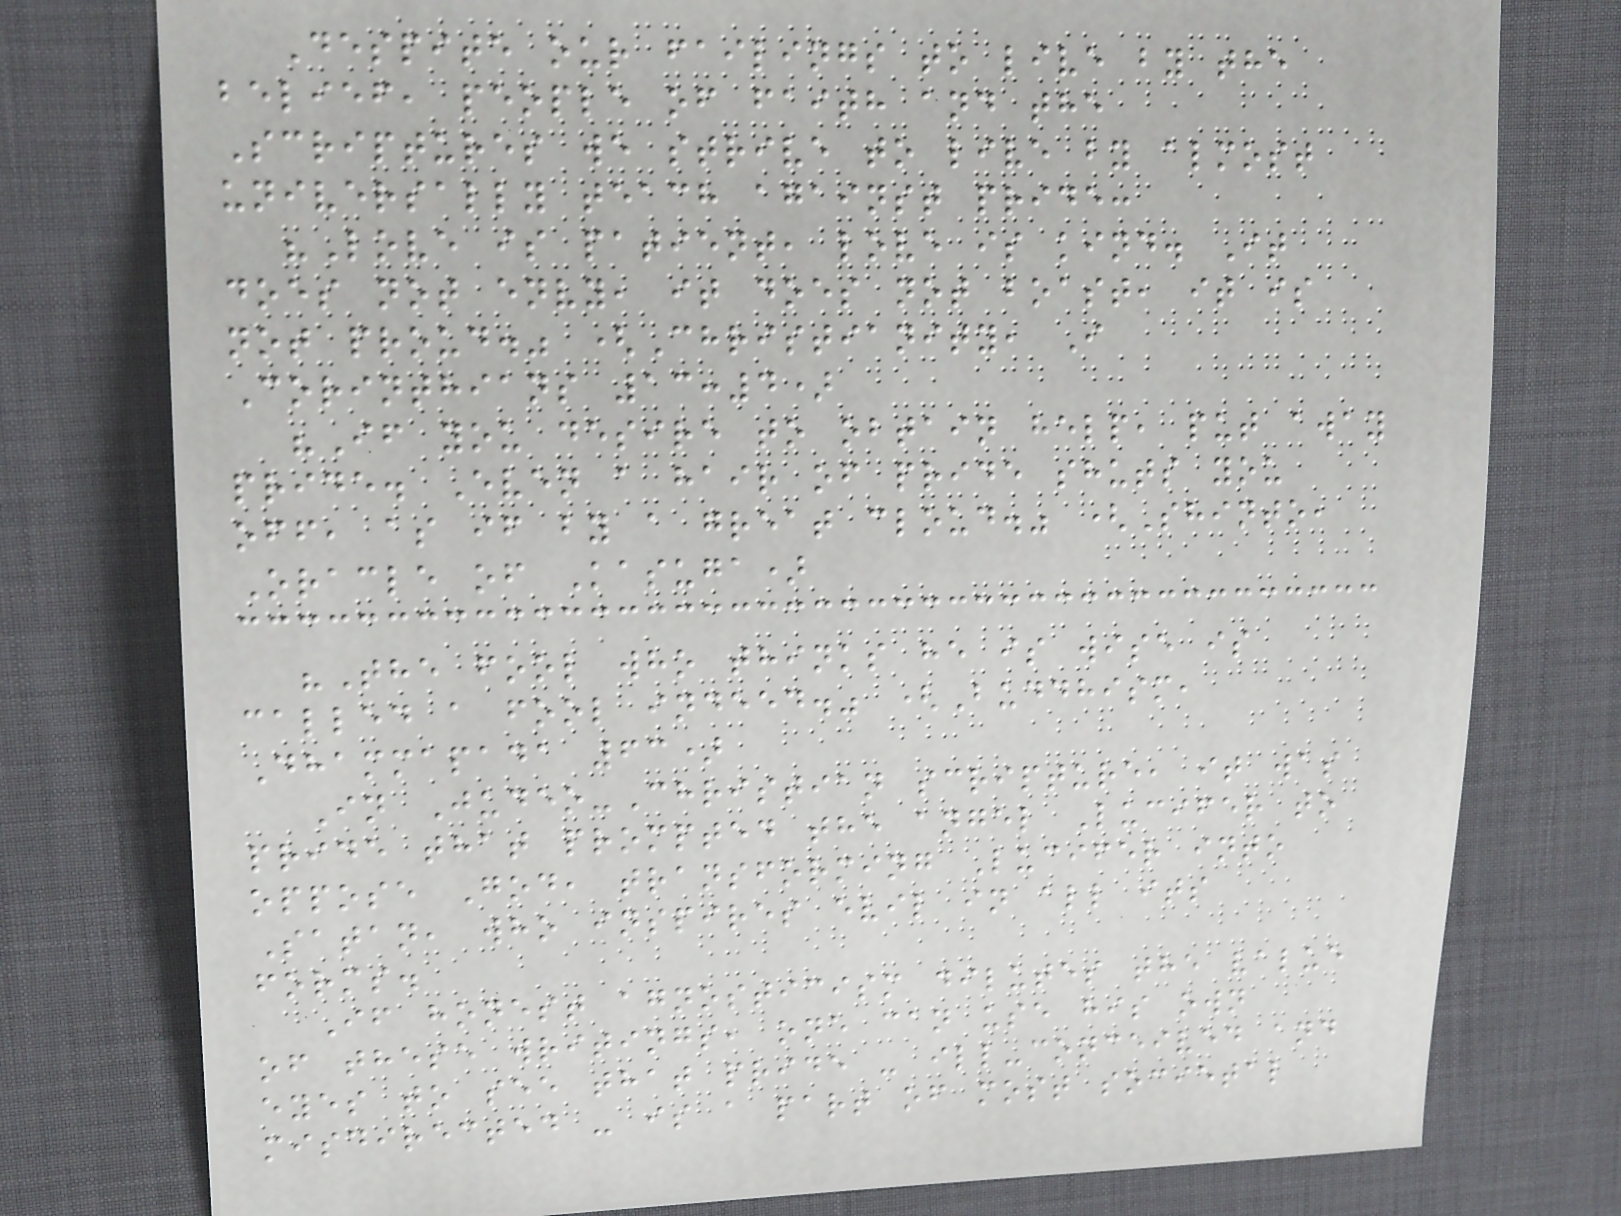Despite our failings to live by the
belief, people of faith and the
Scriptures we strive to live by almost
universally teach against pride:
"Love is patient, love is kind. It
does not envy, it does not boast, it is
not proud." (Christianity, I
Corinthians 13:4)
"If you desire to obtain help, put away
pride. Even a hair of pride shuts you
off, as if by a great cloud." (Shinto,
Oracle of Kasuga)
"The fool who thinks he is wise is
called a fool indeed." (Buddhism,
Dhammapada 63)
In Judeo-Christian scripture, it was
pride that prompted the angel Lucifer to
oppose God, transforming Lucifer into
Satan, who inspires evil in all its
forms.
If honest agnosticism dilutes the value
of these writings, one can use his own
eyes to see that pride - ill-conceived and
misdirected - is a part of most societal
